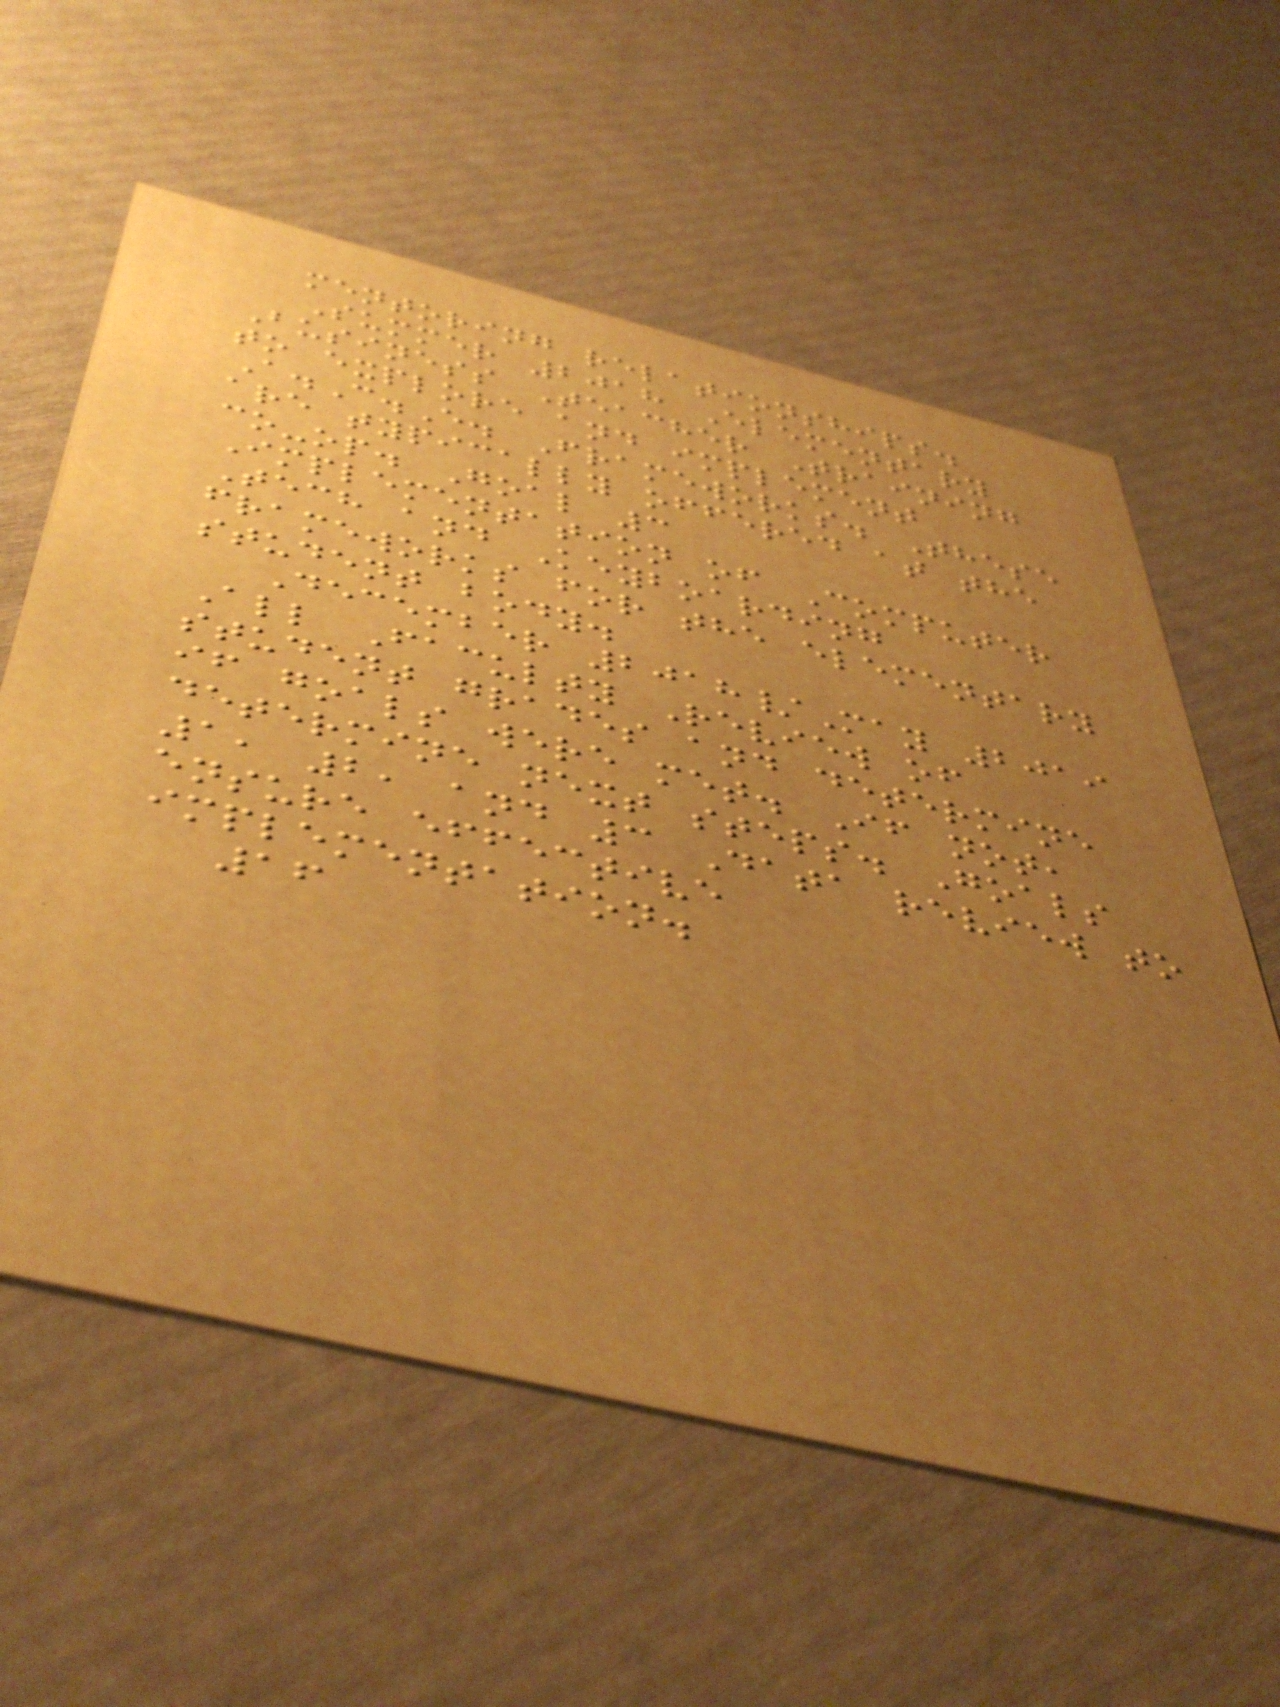mentoring relationships.
Summer 2018 Elementary
Business Teacher Training
to explore and implement
A.C.E. Frameworks. These
are typically offered at the
co-op. Goal 3
Implementation of Computer
Tech and Keyboarding
frameworks for the elementary
student body.
December 2018/May 2019
All Faculty Review of
student grades and determine
if goals were met. If not,
determine next steps. Goals
1, 2, and 3 Data review to
ensure effective
implementation.
16
